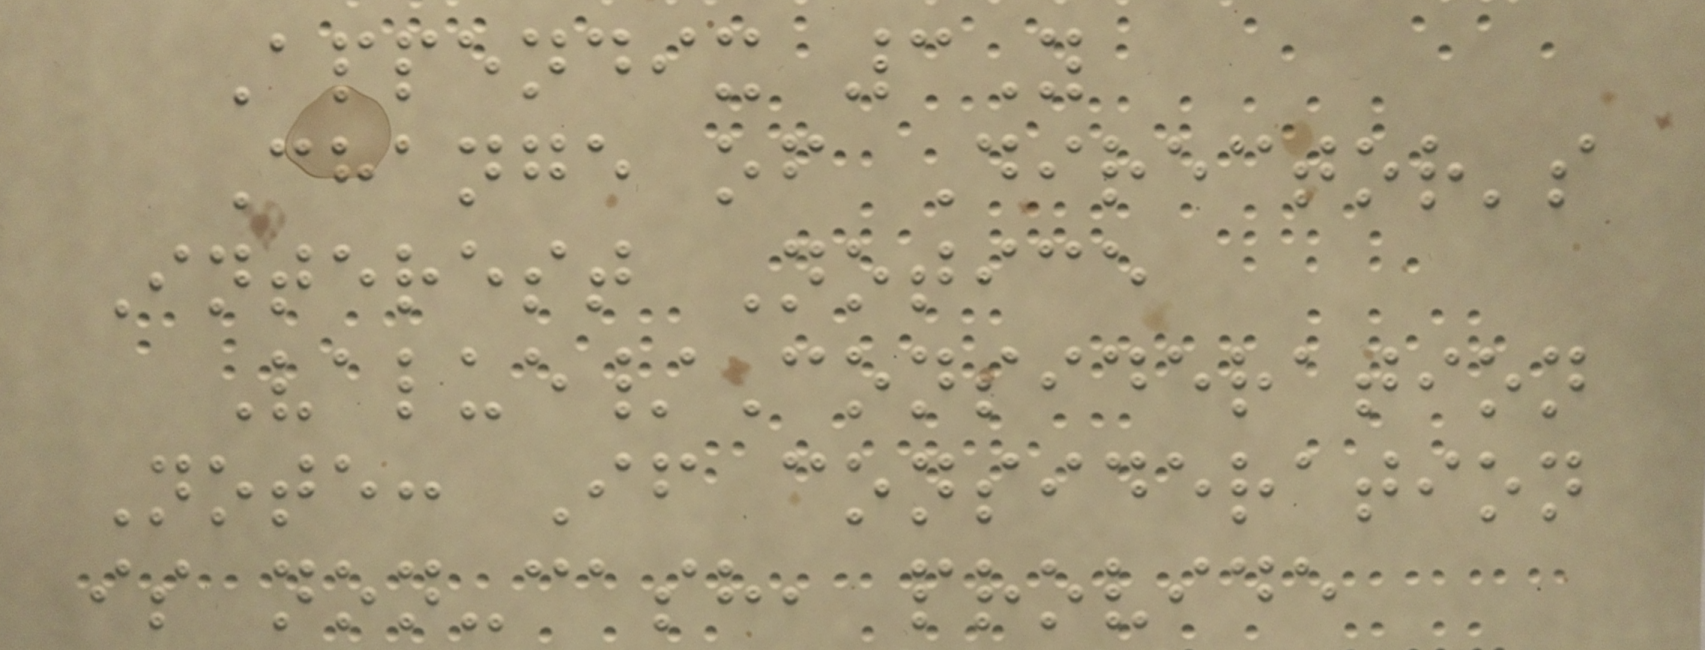Appendix 3Y
Change of Director's
Interest Notice
Value/Consideration
Note: If consideration
is non-cash, provide
